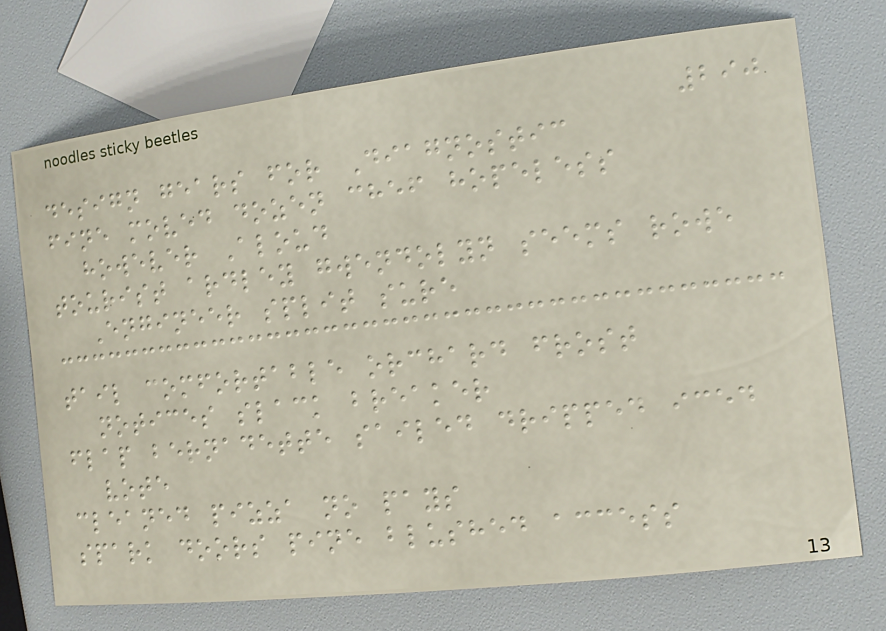290
design gears for Diagnostic
fine moved dozen chef hopeless
however Aloud
tourist ardley gwendolyn seems rowe
Engineer split sure
tail comfortable orchard frost
notices slack breaker
flap bernadette sailed dripped iced
vote
cleaned pizza no pays
spark doors pine blushed access
